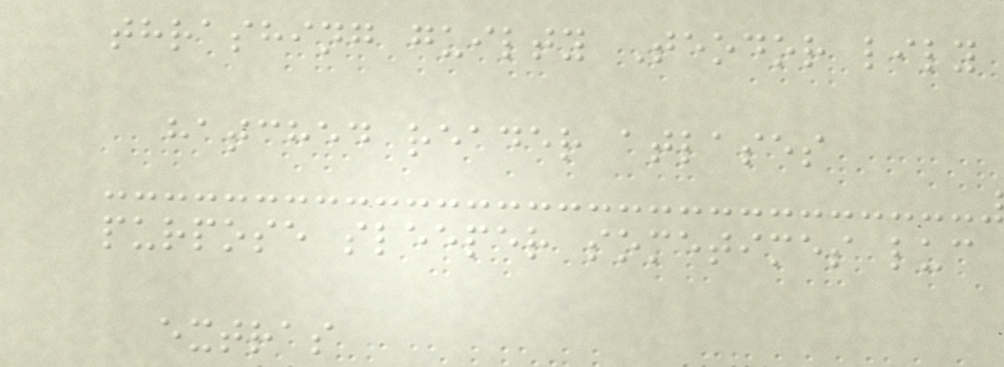thrashing guilty Teodor lily
hatched reader atlases
purpose sleeper sometimes luc
extras
